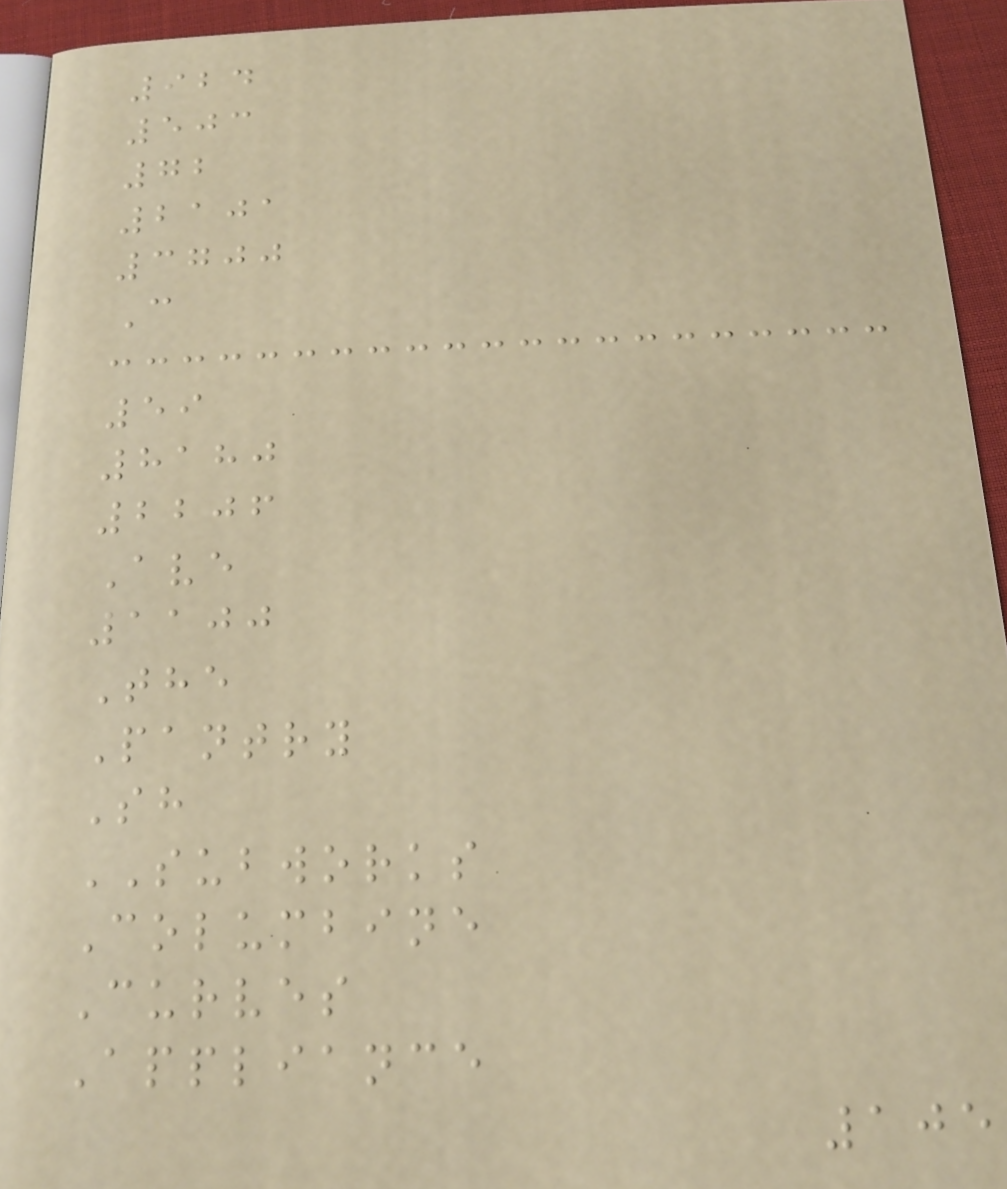924
503
72
2101
3700
C
59
8180
2206
Ave
1100
The
Pantry
Sh
SUBWORKS
Columbine
Curves
Appliance
105
